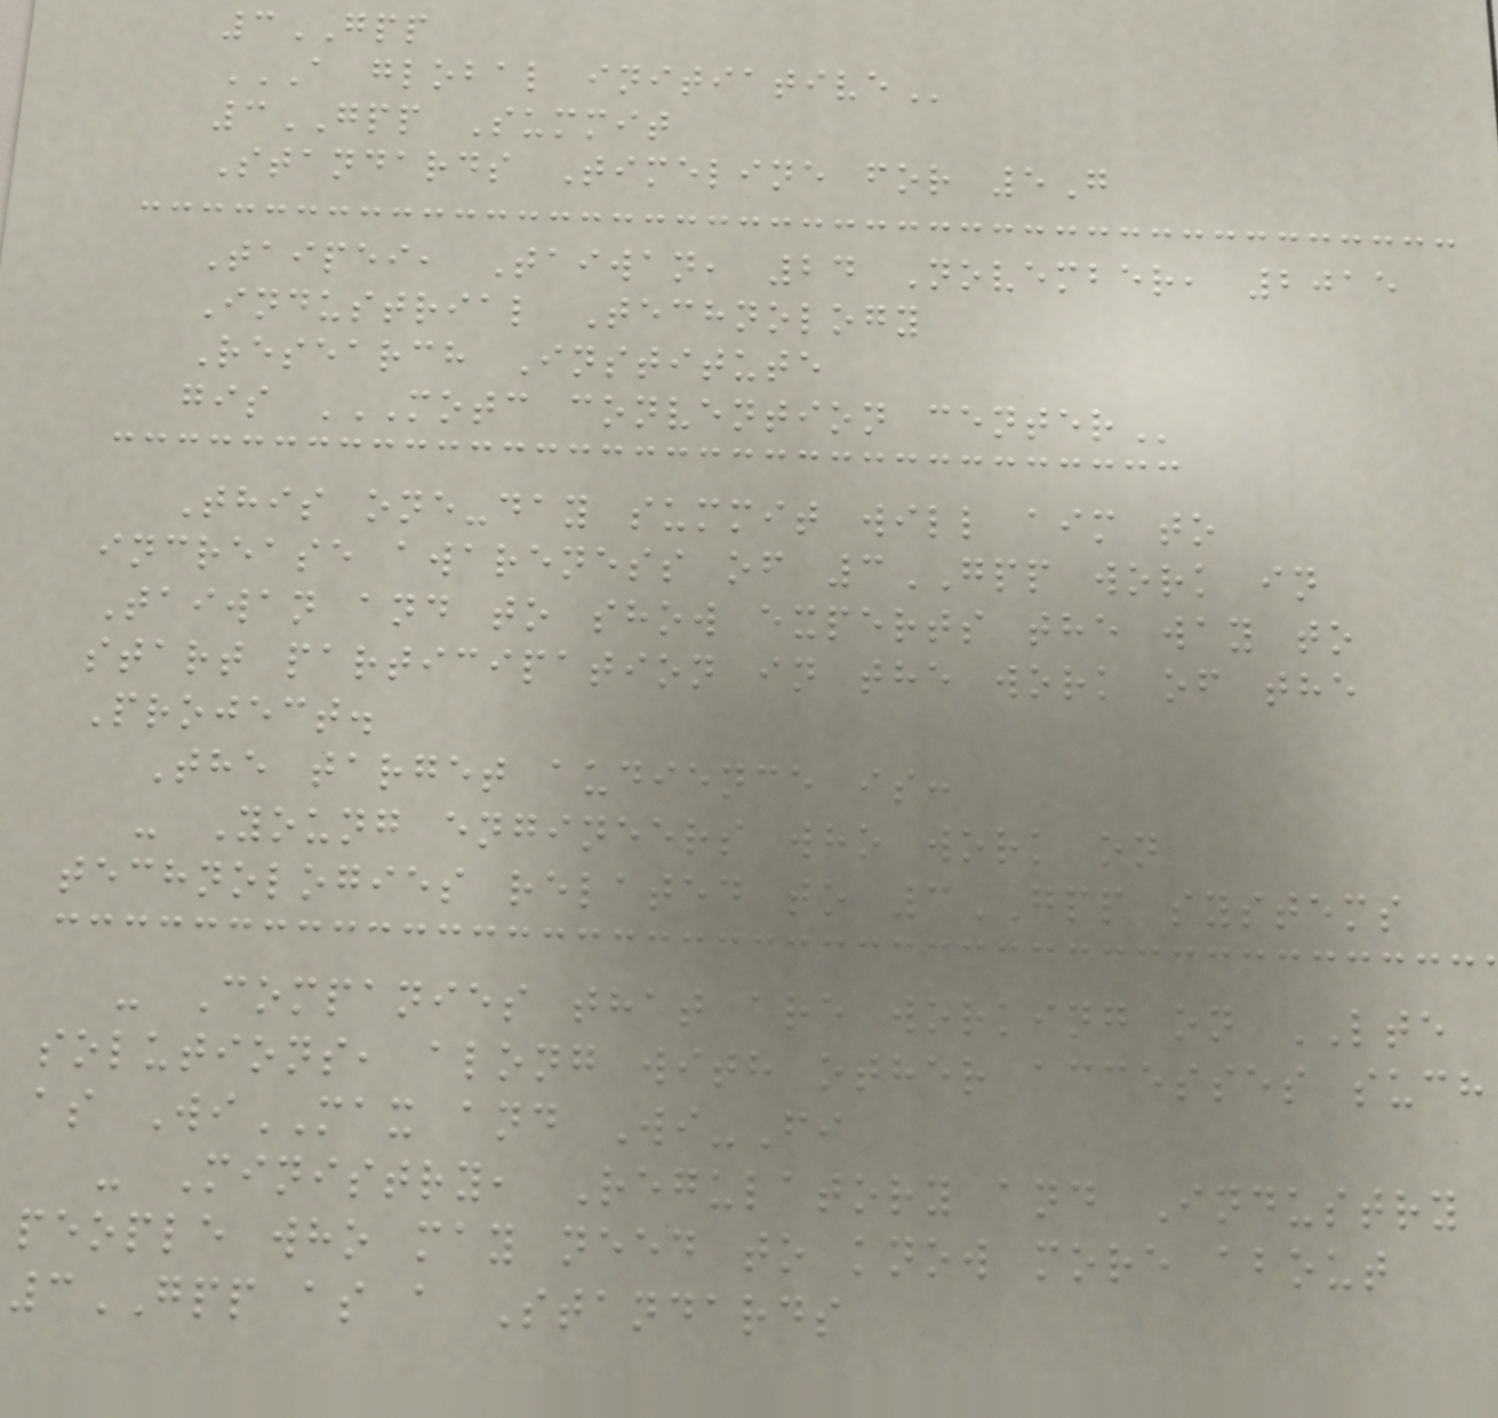3GPP
A GLOBAL INITIATIVE
3GPP Summit
Standards Timeline for 5G
Taipei, Taiwan, 24 November, 2015
Industrial Technology
Research Institute
gis MOTC CONVENTION CENTER
This one-day summit will aim to
increase awareness of 3GPP work in
Taiwan and to show experts the way to
start participation in the work of the
Project.
The target audience is:
- Young engineers who work on
technologies related to 3GPP systems
- Companies that are working on LTE
solutions, along with other accesses such
as WiMAX and Wi-Fi
- Ministry, Regulatory and Industry
people who may need to know more about
3GPP as a Standards
